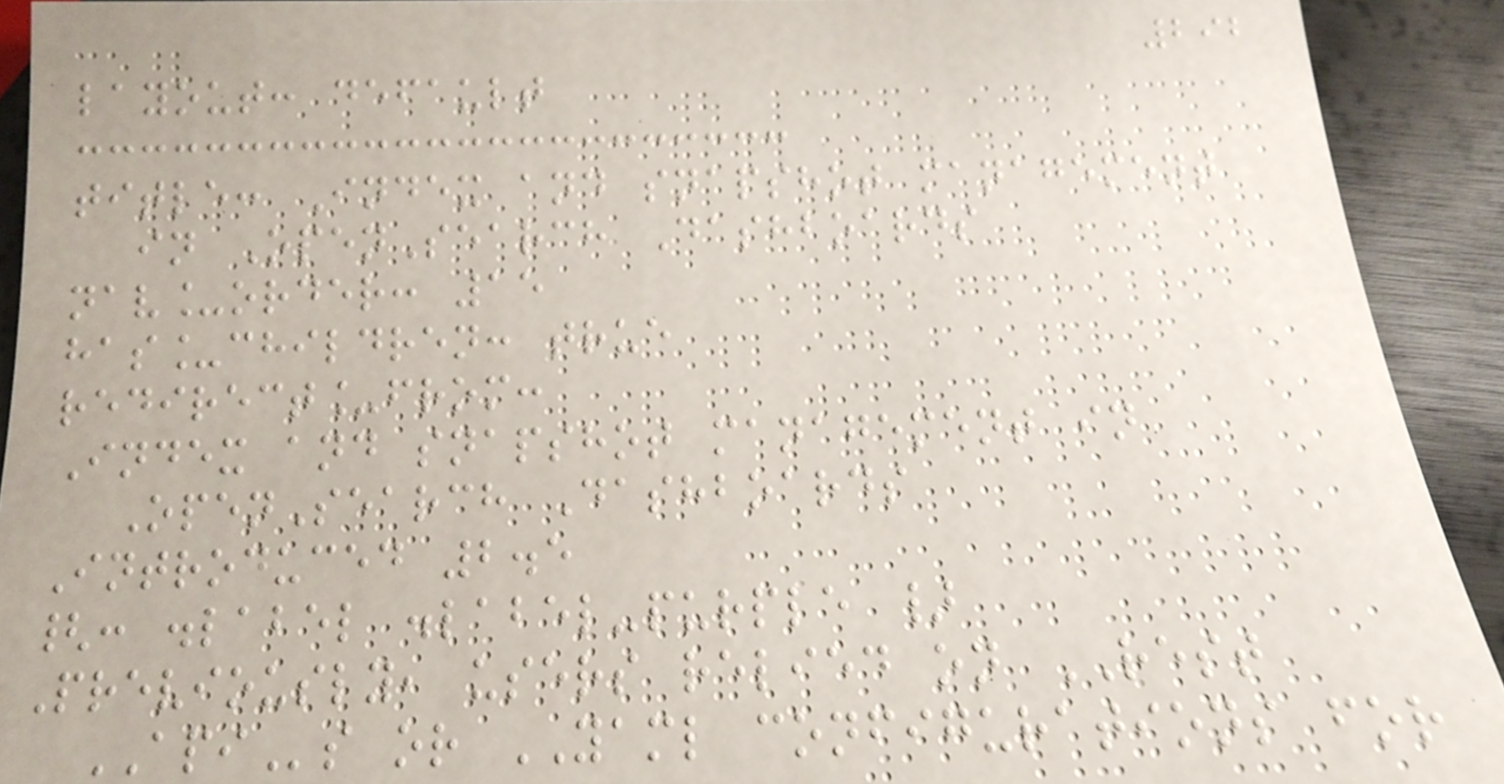292
layout: default
title: Index and snapshot management
in OpenSearch Dashboards
nav_order: 15
has_children: true
redirect_from:
Index and snapshot management in
OpenSearch Dashboards
Introduced 2.5
{: .label .label-purple }
Previously, users relied on REST
APIs or YAML configurations for
